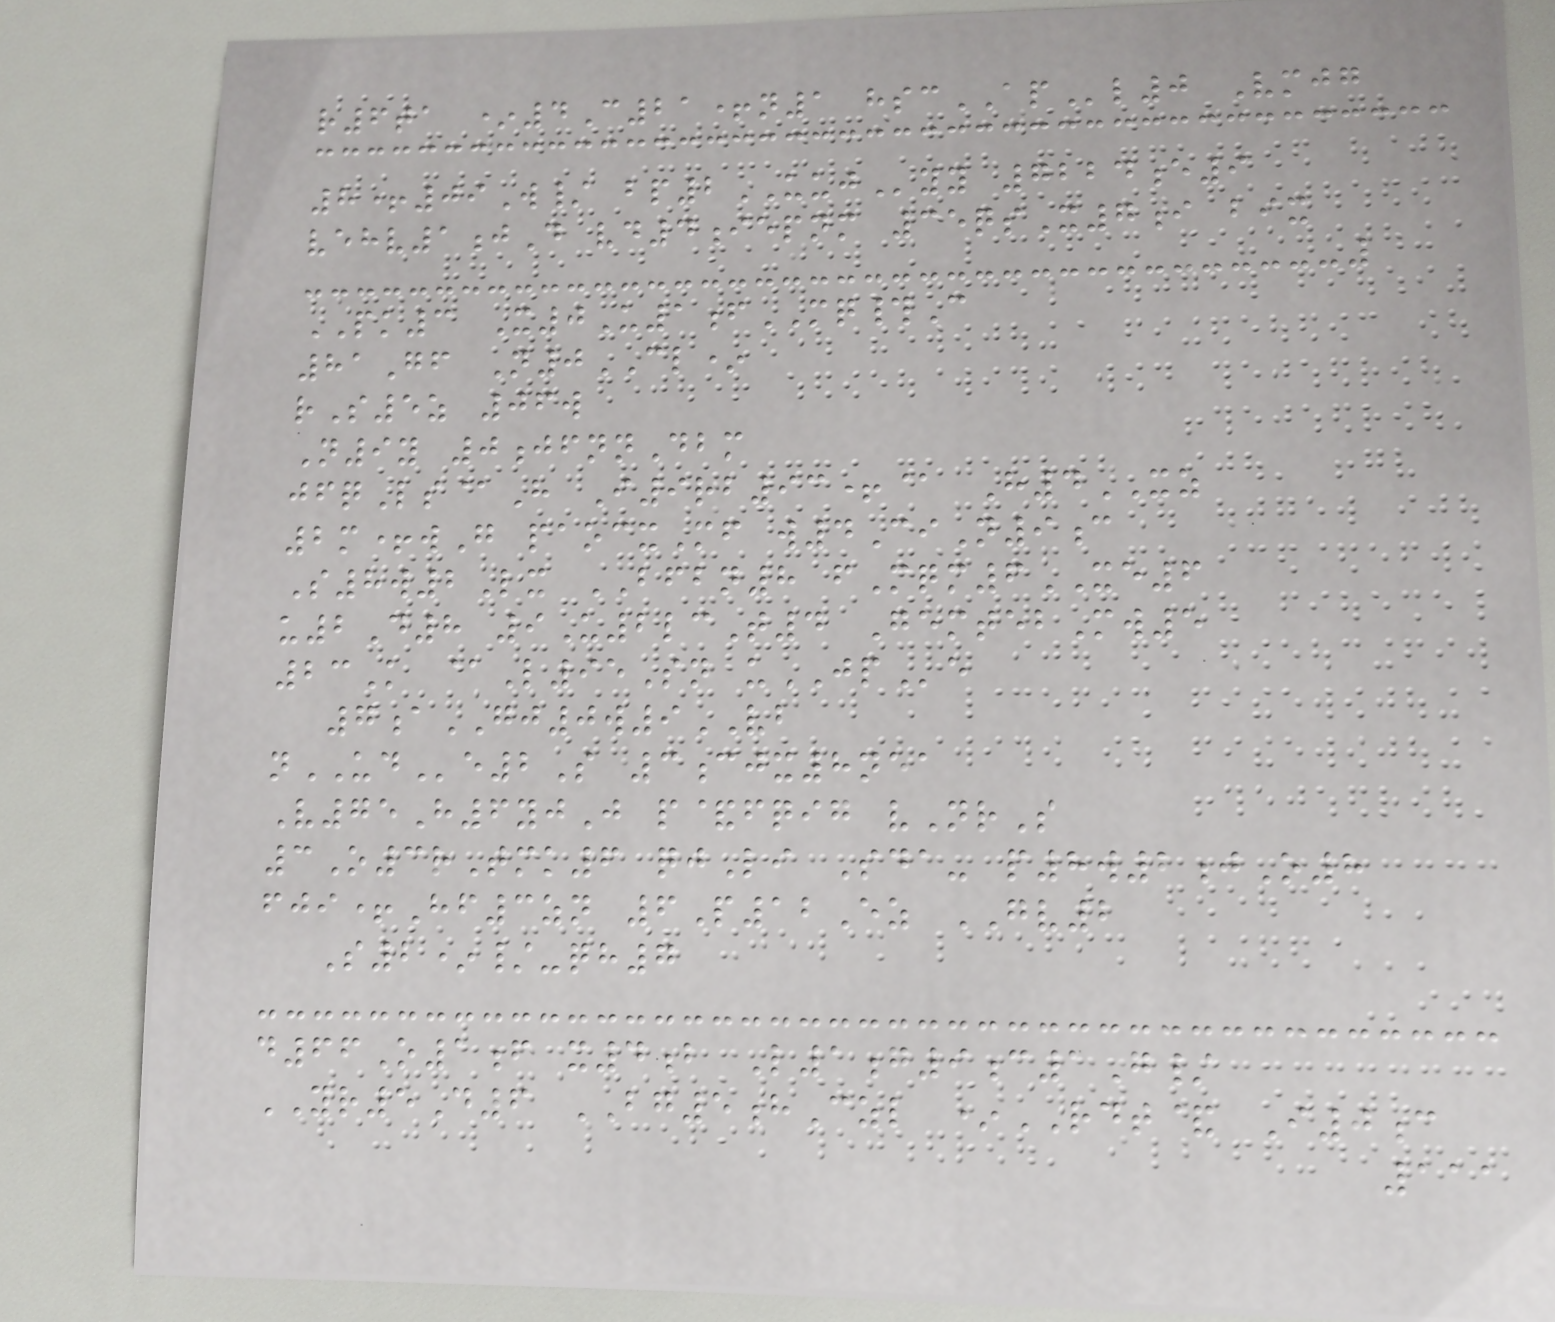r6ta *4C21+n1 hscAPl0 Vmjg
8+09W/ bp2UUJyy 7224e9
vehv1jD vd4iepnm 35qsX7i bix
PK3 X0U1fMQ#C
81Gf N0CL*
rS5z 06w
N9y 0jfnnDbm
jfqLs@H I9rb93+@ H4XZ
2m+wG paocxMf w4CiN9c
S8w2Lx BFBN8 fMqm6XE6
u2D8 9U2lcT4 GemtebMw5
23K @L95Sn uJPe
7aGJ0w9VB
nUDe2S 3cjx8nea
V75H6yjJ p&fqig vNrS
3O3rTmk6 qjLi Sda- p8w2jO8
fji+Hf3zn 6P12Ez GV2
S2*/-qh7
d66O1f x4b L1g9c1G/
YR5D6 BG5hCzl *RDT& I0c
111
